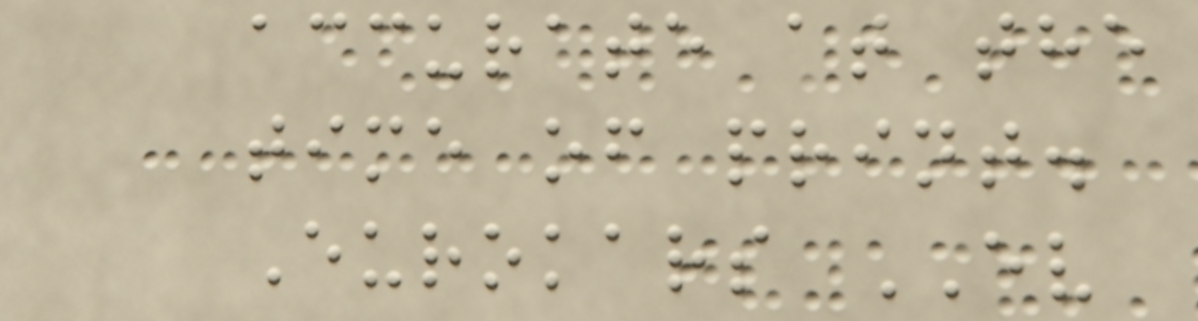accurate at the
time of print.
Eurokars EV
